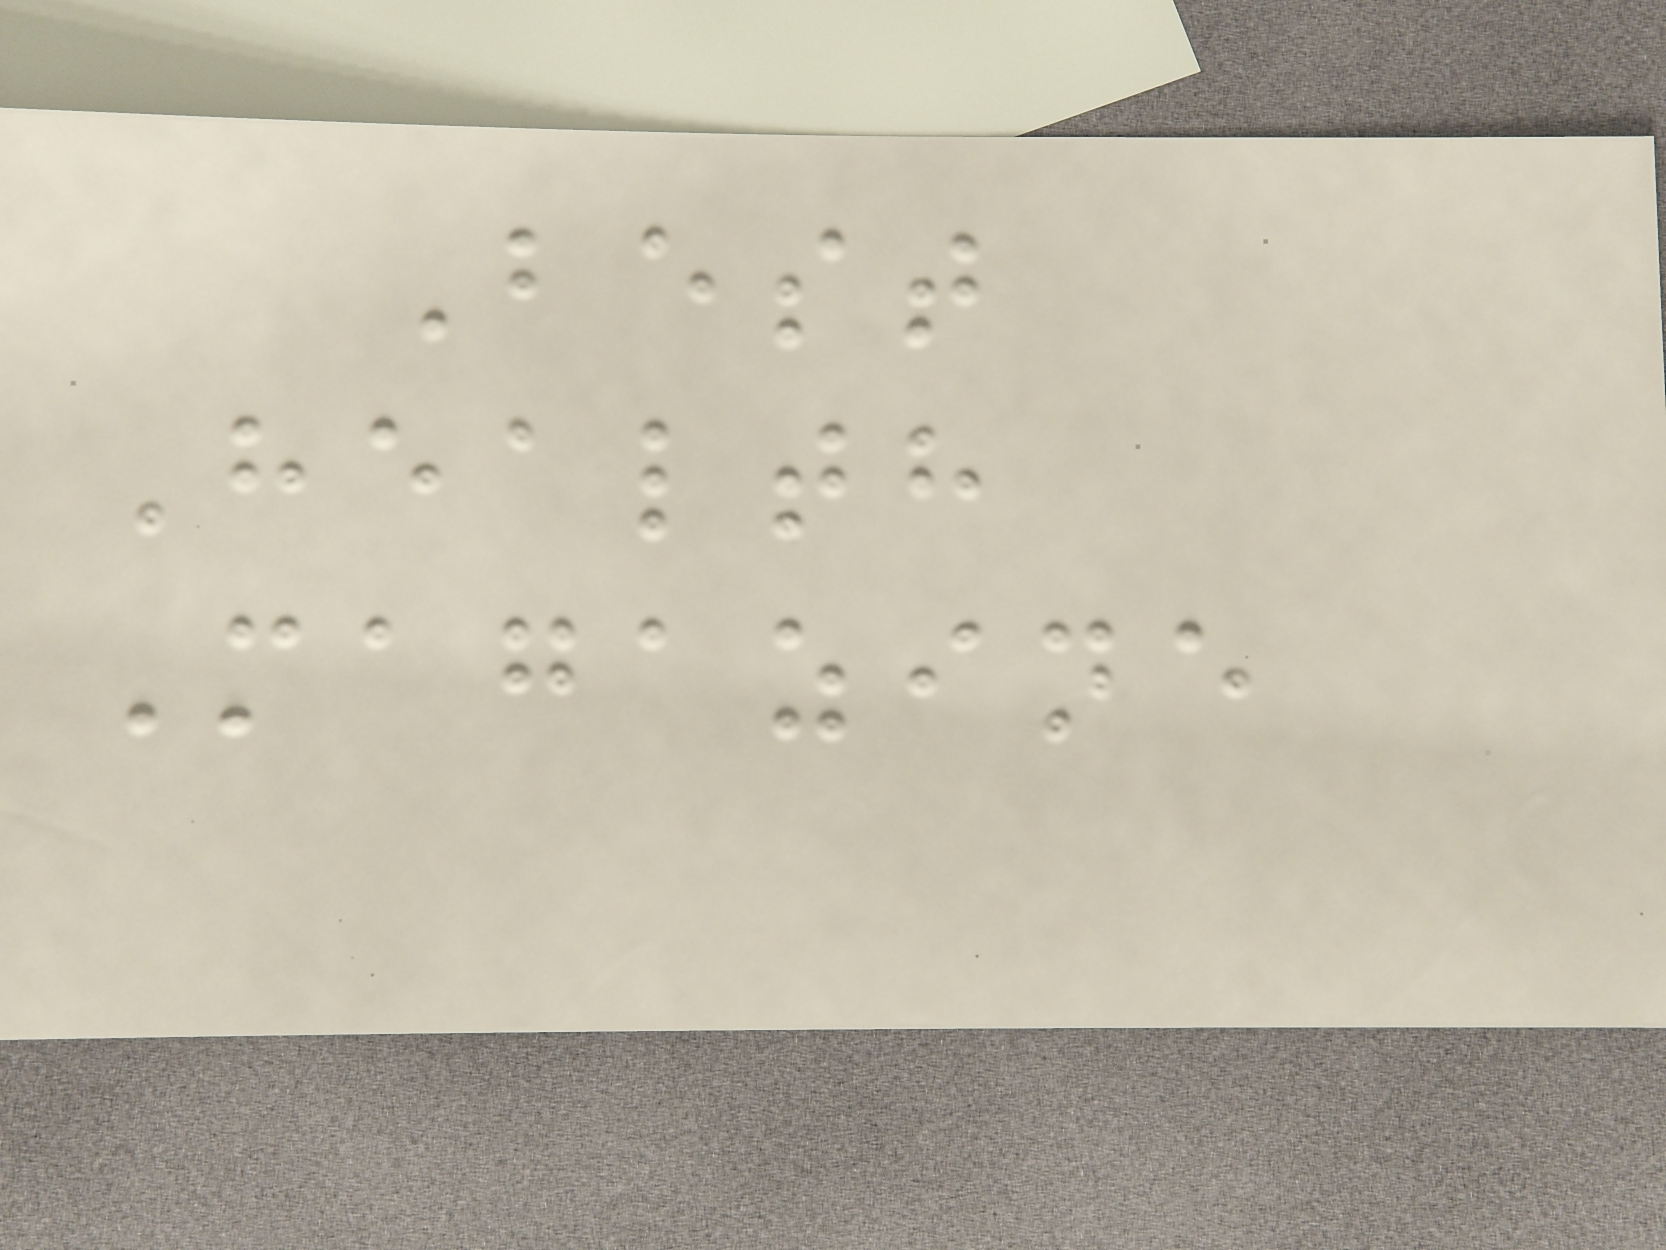Best
Health
Magazine
